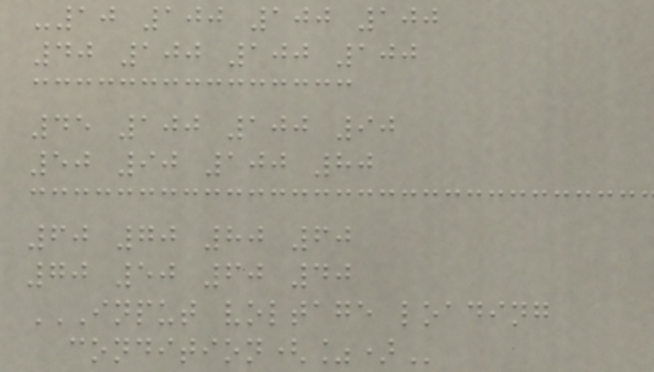-10 100 100 100
40 100 100 100
45 100 100 90
50 90 100 80
60 70 80 60
70 50 60 40
INPUT VOLTAGE LOADING
CONDITION(%)
